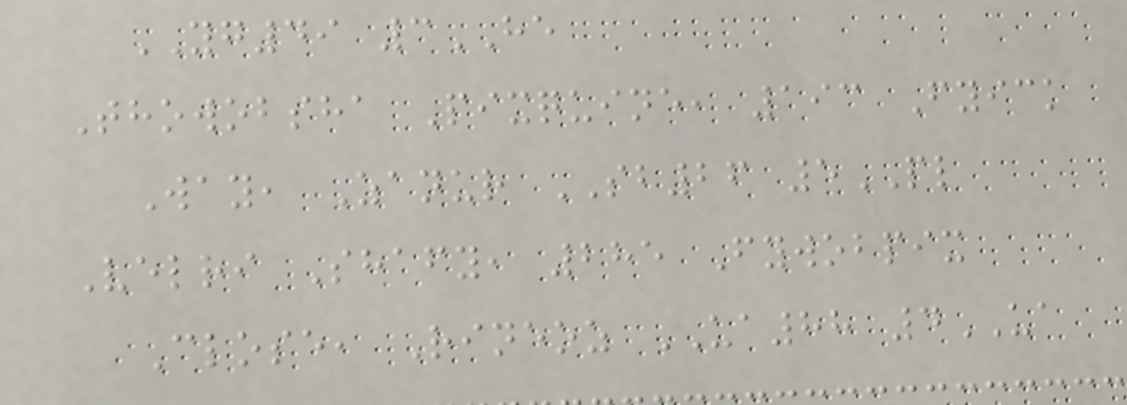YG49 3HE
Thowobsha Pixquine, 193 Fyick
Way, Zanur SB26 5PL
Velri Shafy, 285 Fywobpix
Close, Rineoz UA88 4UA
